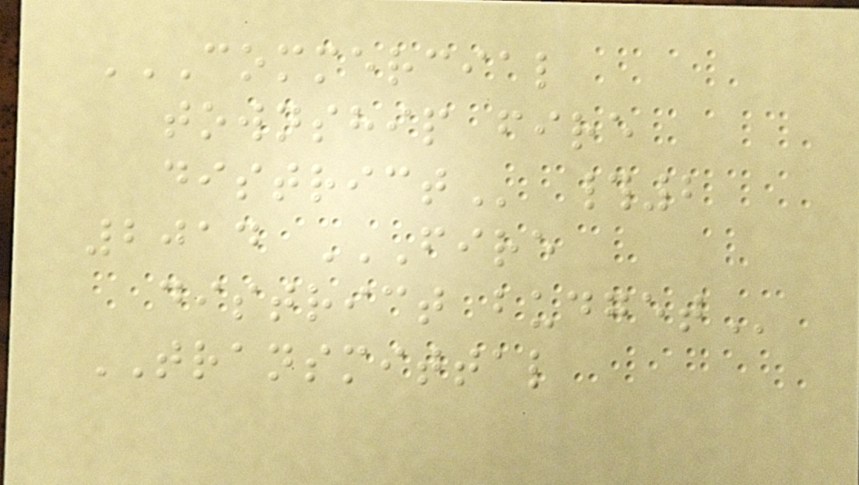COMMERCIAL
TOWNSHIP FIRE
DISTRICT #2
2014 FIRE
DISTRICT BUDGET
TRANSMITTAL
